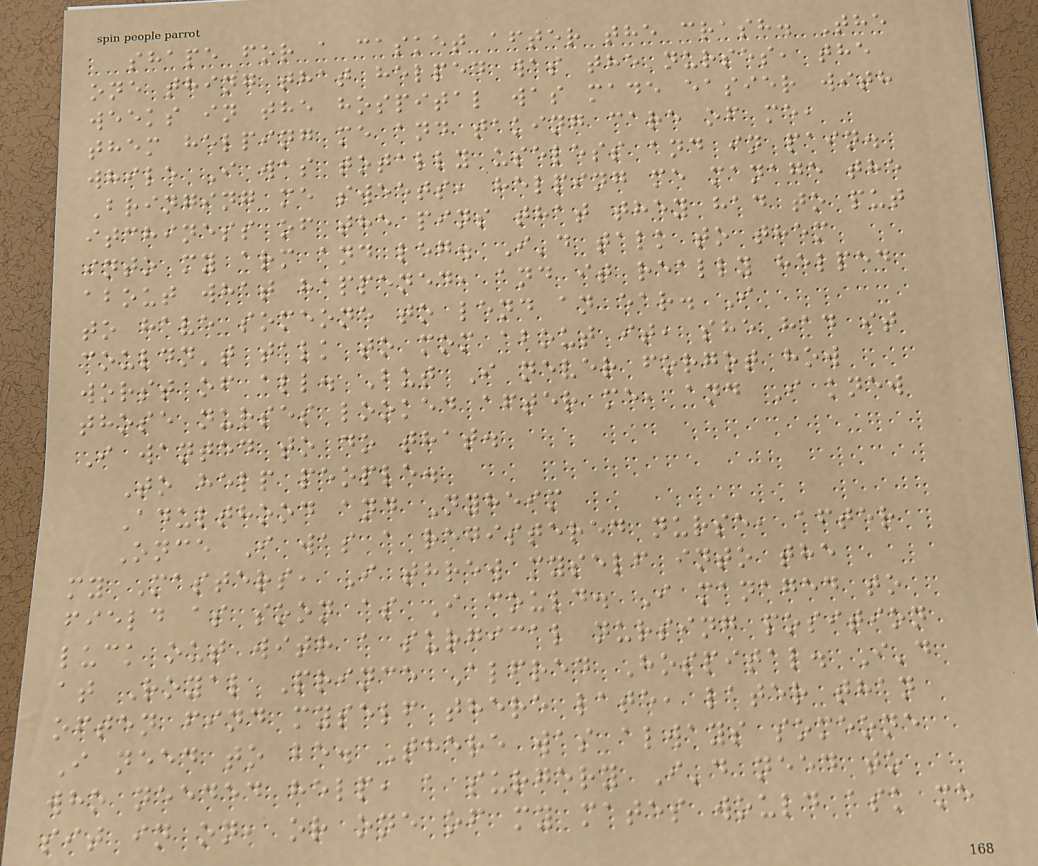shape for a casket after the crash. The
one thing that helped was the nurses, the
weeks in the hospital was made easier with
them helping me and taking care of me,
while I was totally useless and in pain.
Bringing me sweets, helping me manage the
itchiness of the pins that they had to put
into my arm and leg. I'd talk to them
about what happened, and it really helped
to have someone to lend an ear. I
couldn't talk to mom about it, she had it
worst of all. But I never forgot how
those nurses looked after me, and I knew
I wanted to do that.
To help people.
Adulthood and Nyheim
Once I was a registered nurse, after
my Masters, I threw myself into the
field as soon as I could. I managed to
luck out with a surgical nursing position
at Royal Prince Alfred Hospital. I'd
often find myself there late, later than
I need to be. There was always someone
who needed help, a surgery I'd need to
sit in on, or one of my mates would ask me
